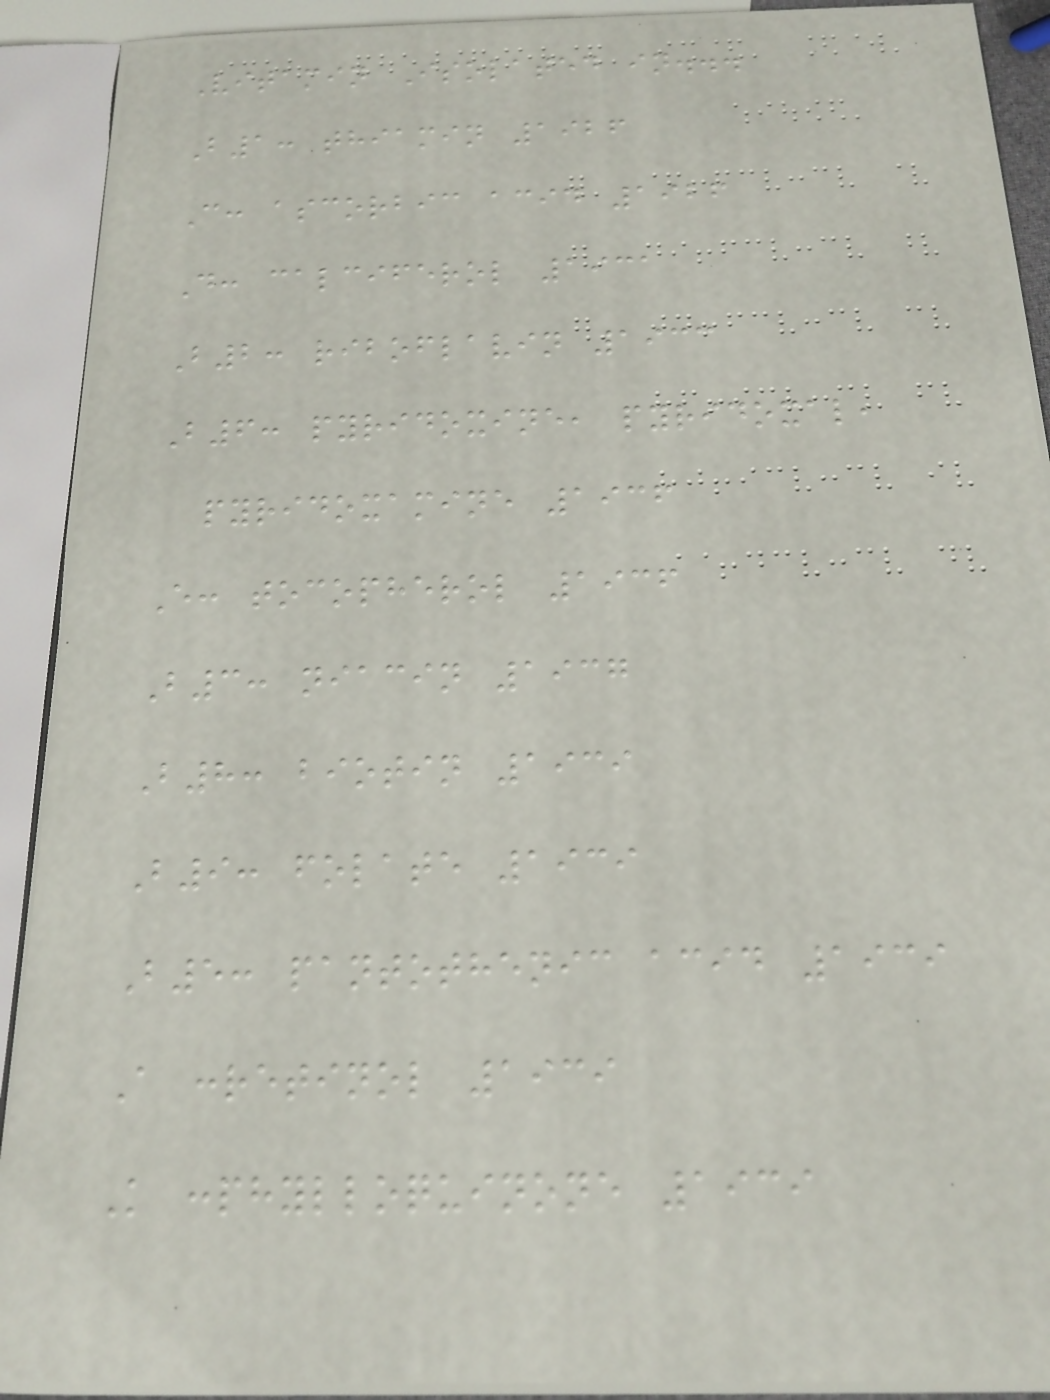Vitamin Isolated in...
B1: thiamin 1926
C: ascorbic acid 1926
D: calciferol 1931
B2: riboflavin 1933
B6: pyridoxine, pyridoxal,
pyridoxamine 1936
E: tocopherol 1936
B3: niacin 1937
B8: biotin 1939
B9: folate 1939
B5: pantothenic acid 1939
A :retinol 1939
K :phylloquinone 1939
